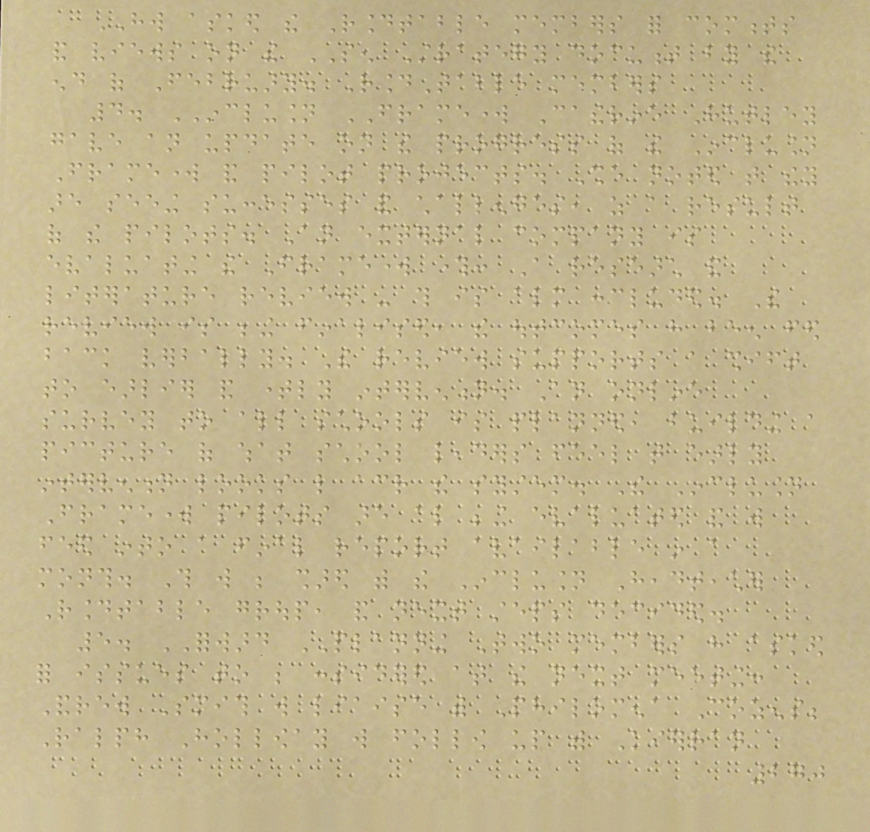HW asked the Roundtable members for comments
and views on the SEN Strategy document by the
end of February. RoundTable members
4. INCLUSION FRAMEWORK Catherine Hutley
gave an update on the progress of the Inclusion
Framework and pilot projects. She noted that they
are seeing successes and challenges, as a result
of the pilots. An external company is
evaluating the Framework through: A research and
literature review - this is almost concluded. The
review is being finalised, the outcomes have been fed
back verbally. The review supports a shift
to earlier and timely intervention. An online
survey to all schools is planned, building a
picture of what school leaders feel that early
intervention looks like across the system. The Inclusion
Framework pilots are also being evaluated and will
feed into a final report available in a
month. This will be shared with the Inclusion Headteacher
Roundtable group, and next steps decided.
5. FORWARD PLANNING Two members have asked
for issues to be considered at the next meeting:
Andrew Smith will liaise with Philomena Cozens;
Ralph Holloway will follow up with Kierran
270
